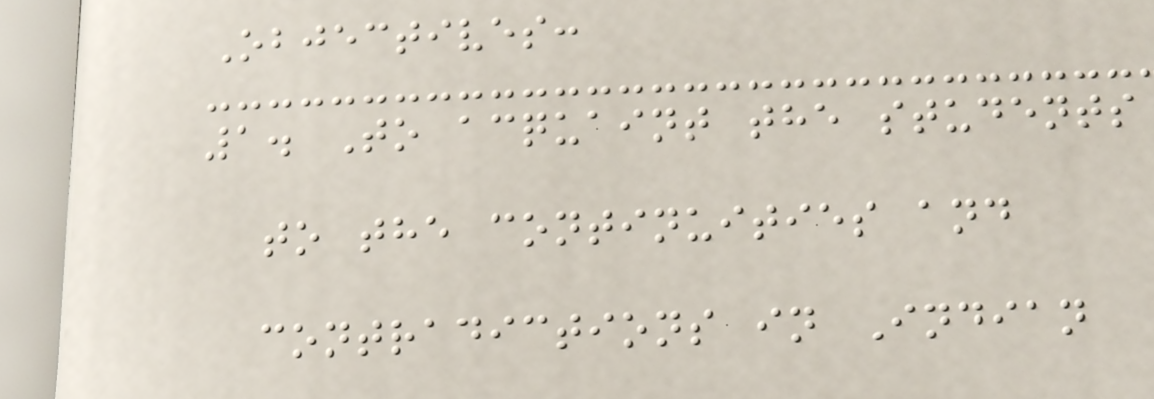Objectives:
1. To acquaint the students
to the continuities and
contradictions in Indian
